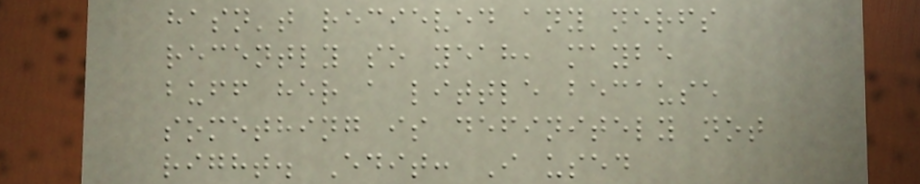hasn't recieved any nerfs
recently so yeah, maybe
buff her a little because
something is definitely not
right. Edit: I used
